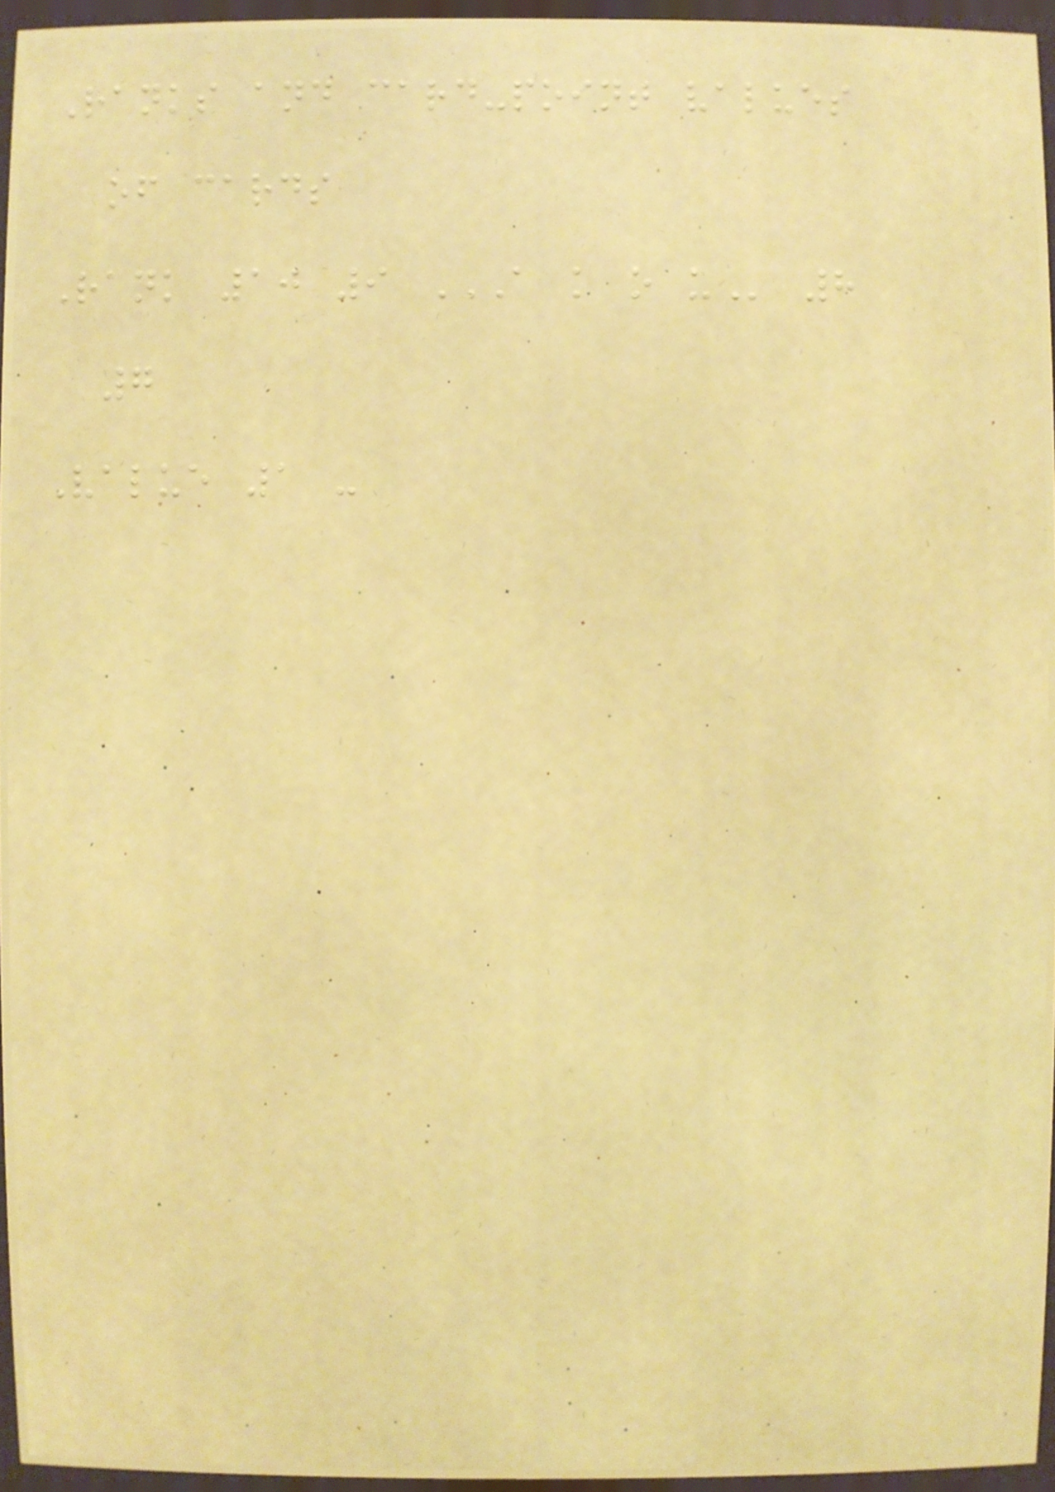Ranks and card-point values
of cards
Rank 10 9 A K O U 8
7
Value 1 -
